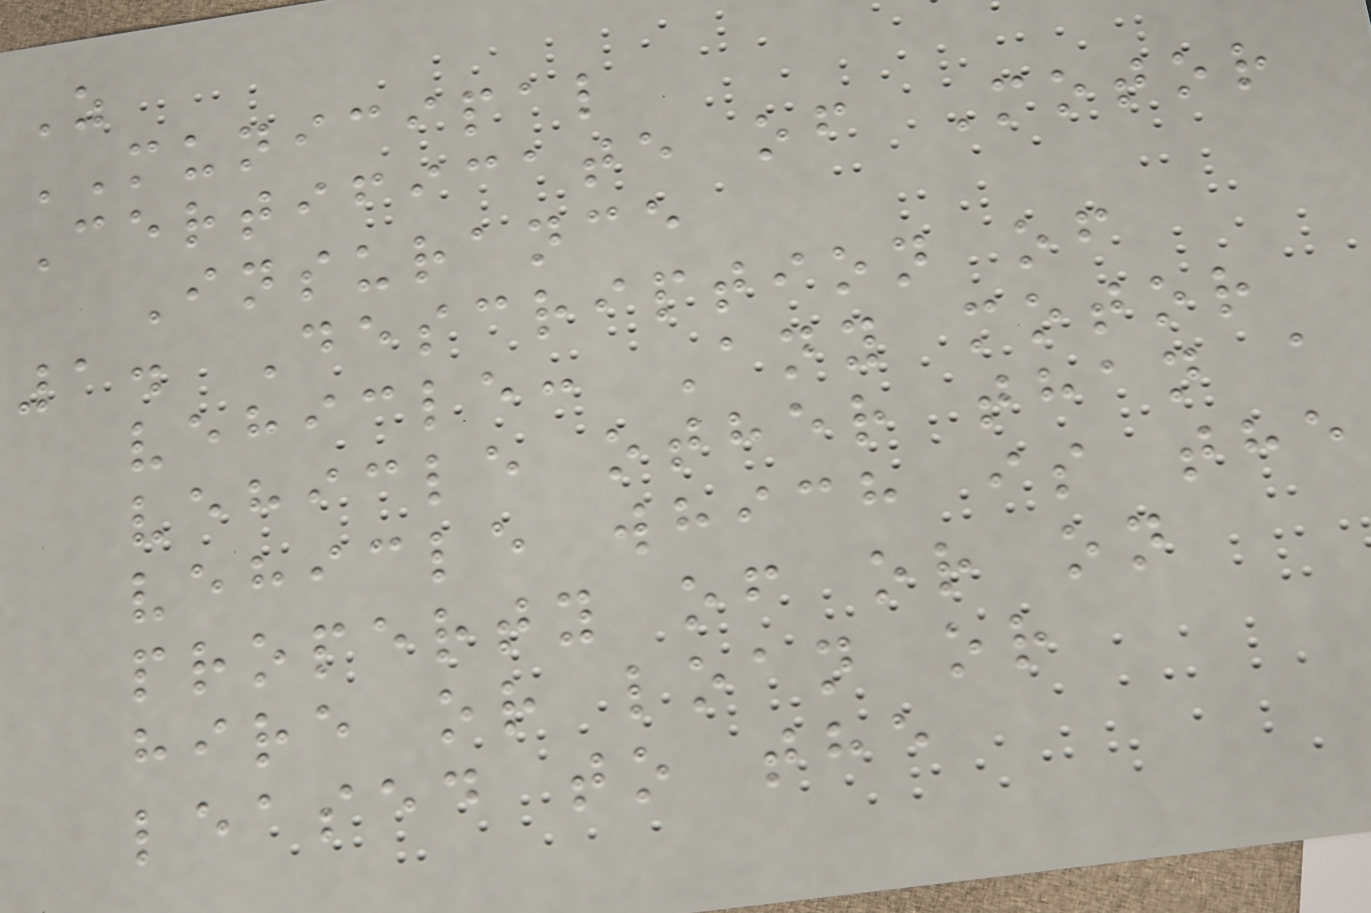Z
MUNICIPAL
Certificate of Motor
Insurance
1. Description of
vehicle: Any motor
vehicle other than a
vehicle which is the
property of or on
hire or loan or
leased to the
